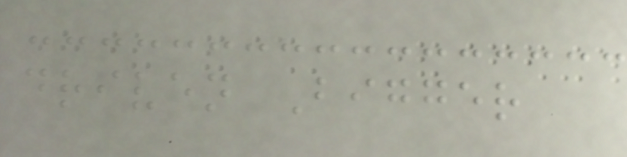driven Bigger
